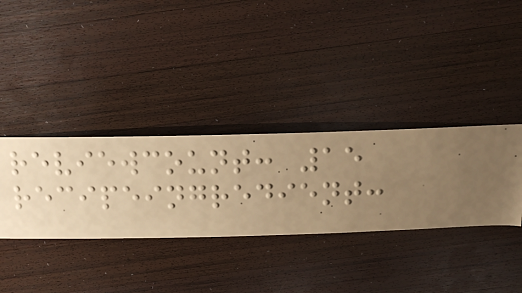reviewcount: 15
recipeingredient:
